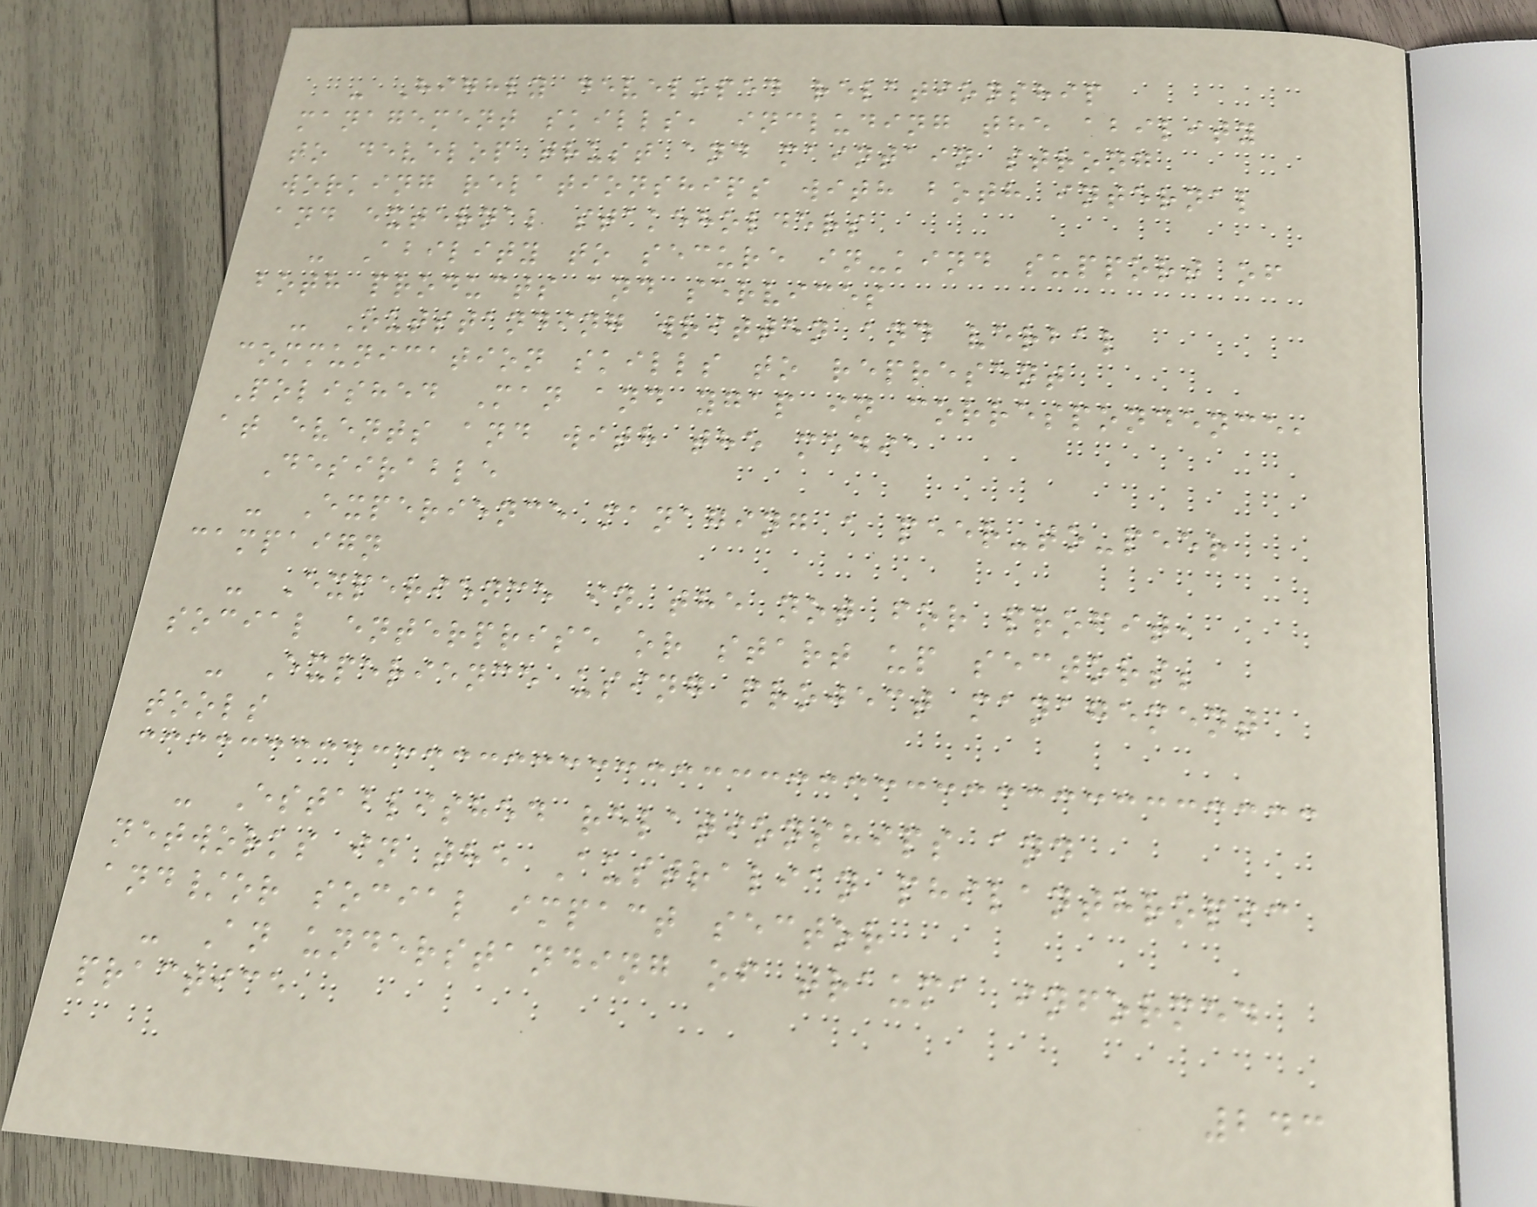- Highly developed relationship
management skills, including the ability
to develop trust and maintain strong
working relationships with both internal
and external stakeholders
- Ability to secure in-kind support of
both products and services
- Outstanding written and verbal
communication skills to represent
Polished Man and ygap in correspondence,
at events and with the media
Desirable
- Experience managing a peer-to-peer
campaign
- Experience in the not for profit,
social enterprise or start up sectors;
- Experience using project management
tools
- Established relationships and
networks in the Australian philanthropic
and/or social impact sector
- An understanding of trauma informed
practice
243
